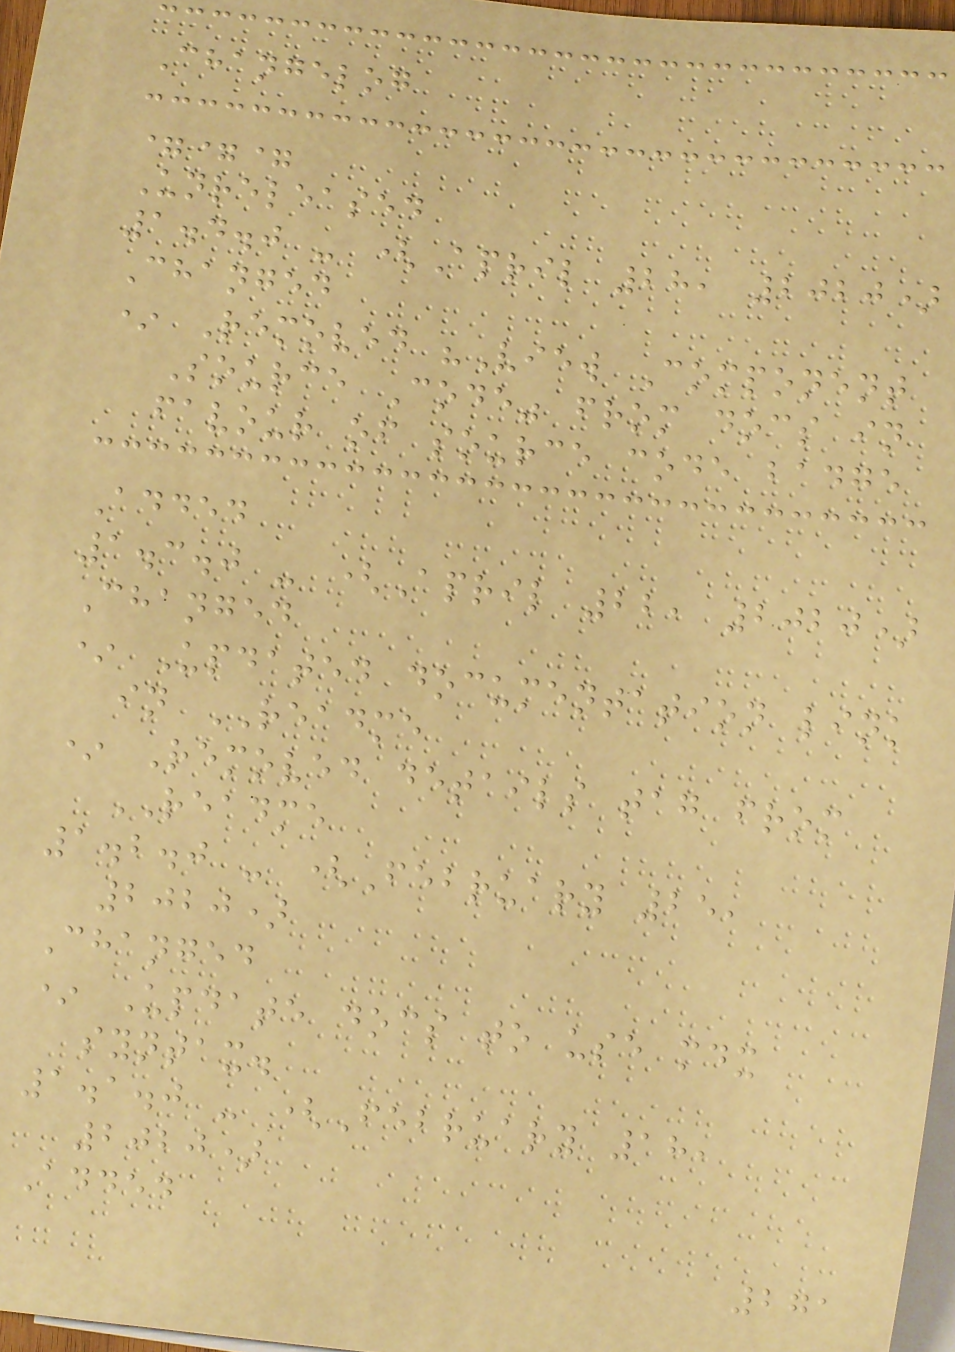Changelog
===
Unreleased
1.4.0 - (April 28, 2020)
Changed
* Removed "View Component
Source Code" from docs in
favour of source code badge
Added
1.3.0 - (April 22, 2020)
Changed
* Updated documentation link
in README
* Removed details tag from
README
1.2.0 - (February 25,
2020)
Changed
* Update docs to use mdx
syntax.
1.1.0 - (February 18,
2020)
Added
271
